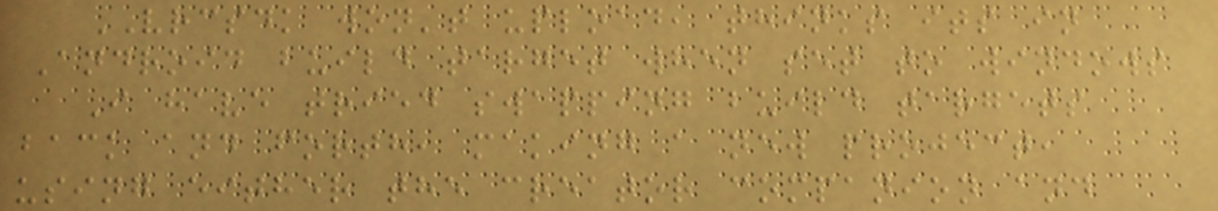VRCSDK won't upload, thinks its in
Android build target when set to windows
I have tried swapping build targets
back and forth, making a new project,
using either the creator companion and
